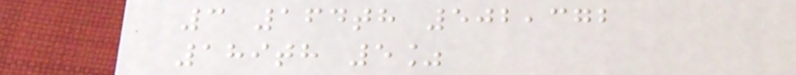3 164th 502,372
189th 5%
